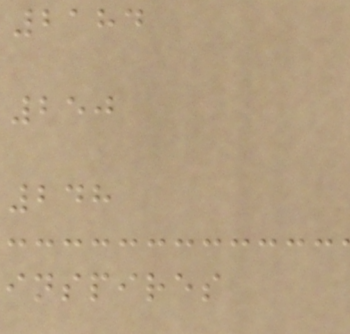2184
250
248
inspires
